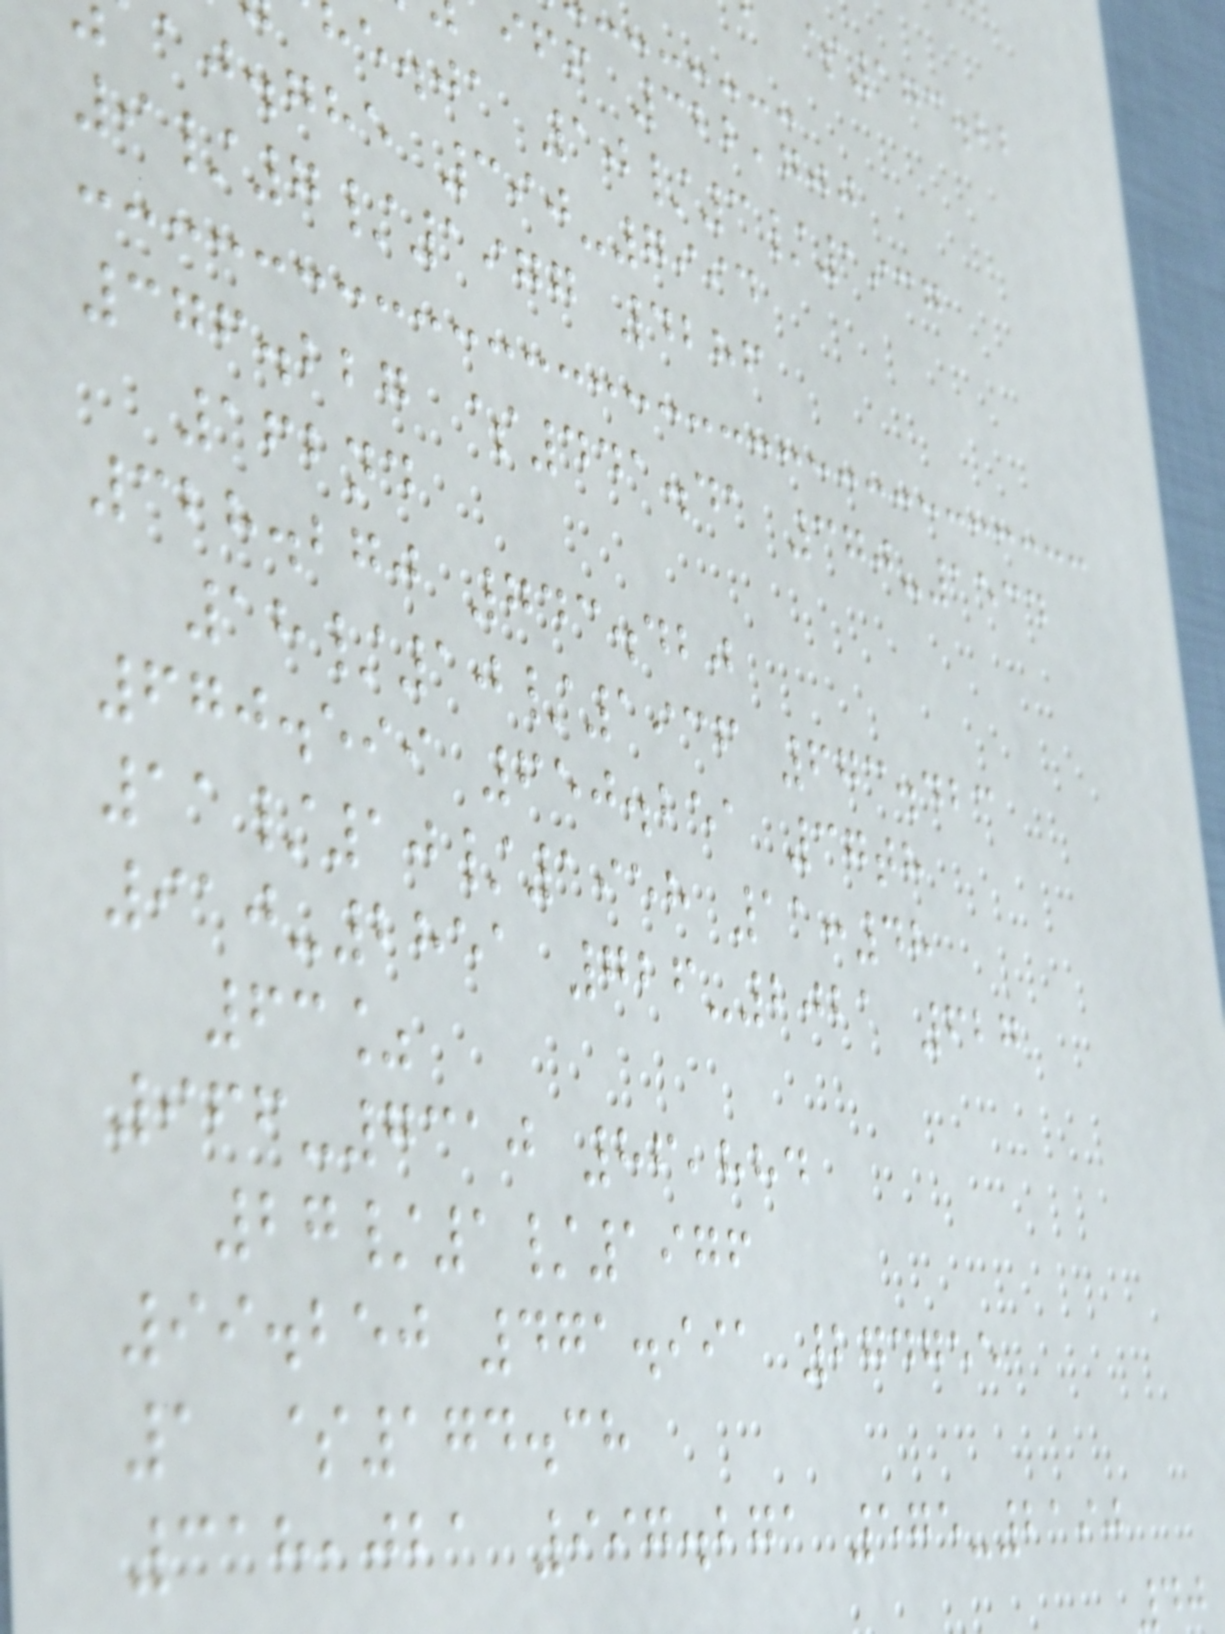$173.22
iff 322,700
he.ja 10/3/1937
aj.ghe 390-7994
9/7/1977 4286
376.227 $441.41 370-1534
162nd
328.270 743.420
18/10/1936 673.423
670.599 650.251 37th
11/10/1958 11:48
910-2851 726-2021 627
63%
966-7310 86,884
27/1/1976
99.250 471.991 274755
1 $174.38
318,021 997.271 575-2190
40
